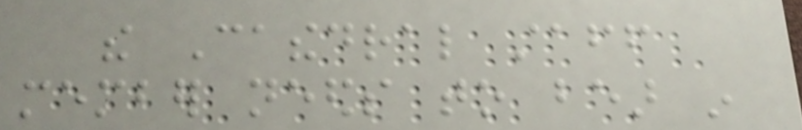the Cathedral staff
member needs to bear in
